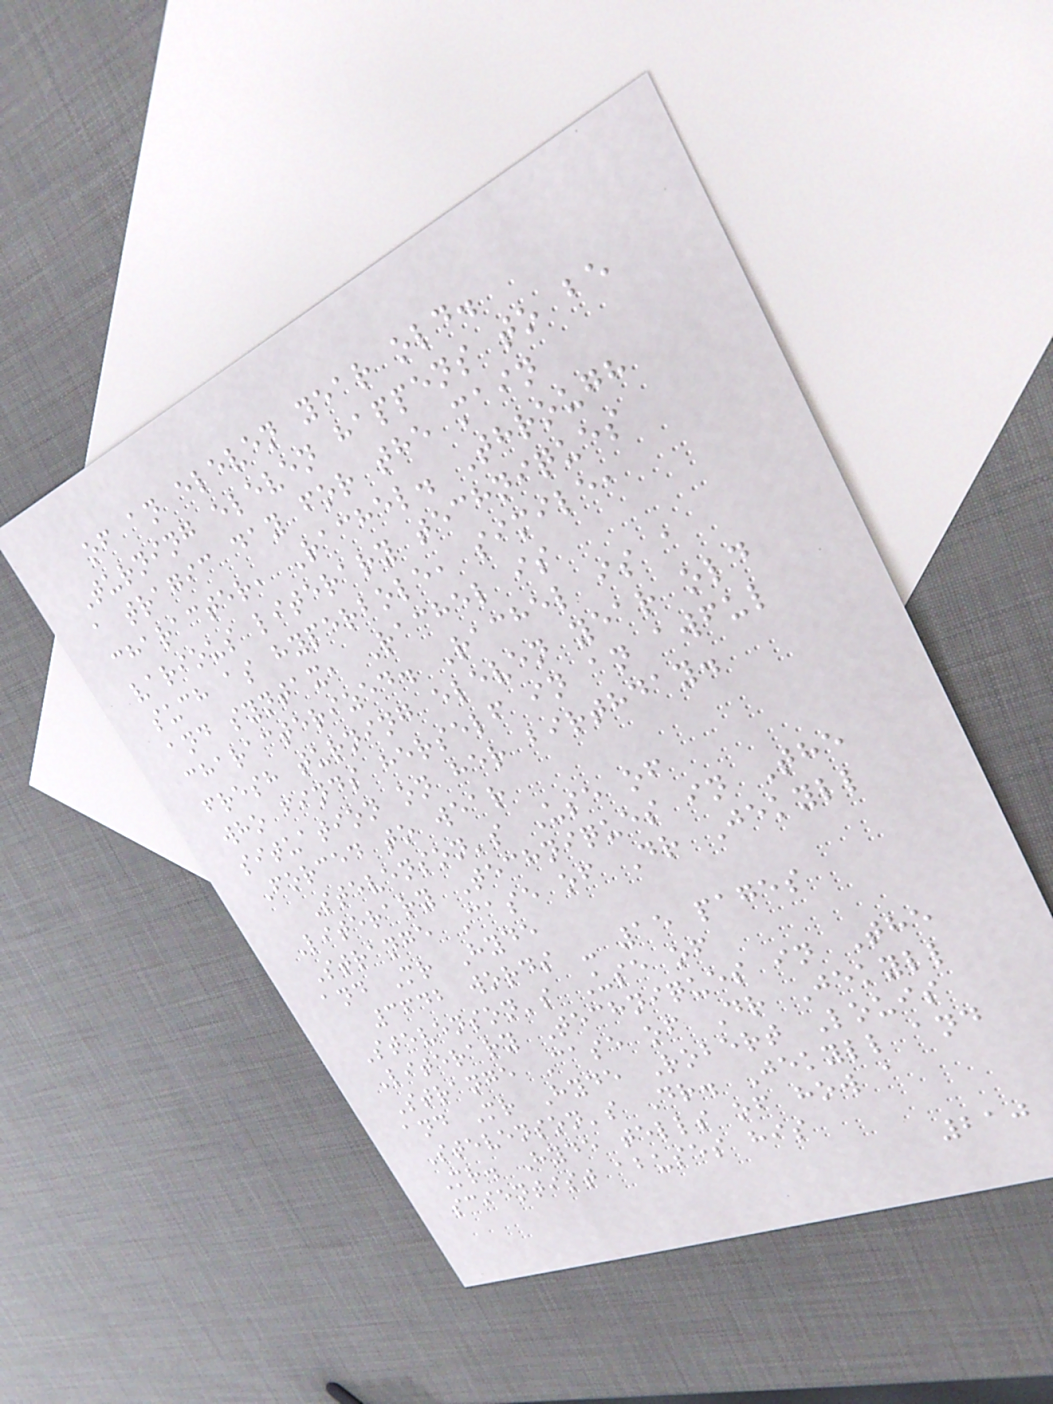of an eleven year old.
Turning eleven happens to be
a tragic day for the main
character, Rachel. Through
various literary techniques
such as hyperbole, simile,
and syntax, Rachel is
characterized. Rachel is a
fresh turning eleven year old
who finds herself in an awful
situation on her birthday.
Forced to wear
Stevenson's Use of
Literary Techniques in The
Strange Case of Dr Jekyll
and Mr Hyde
3642 words - 15 pages
Stevenson's Use of
Literary Techniques in The
Strange Case of Dr Jekyll
and Mr Hyde Robert Louis
Stevenson's Dr. Jekyll and
Mr. Hyde tells of how a
scientist abuses his
210
